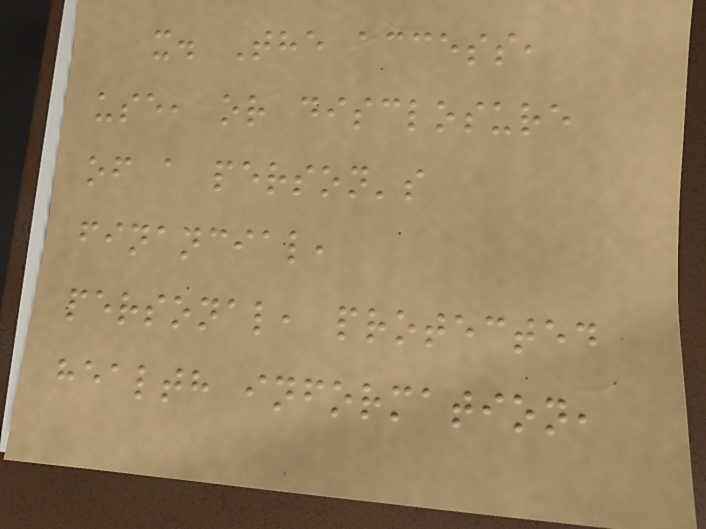x. The access,
use, or disclosure
of a person's
financial,
personal, protected
health information,
